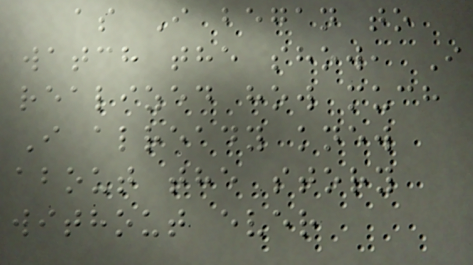as I began to
watch the show, I
realized how much
I already knew
about the story
without ever
